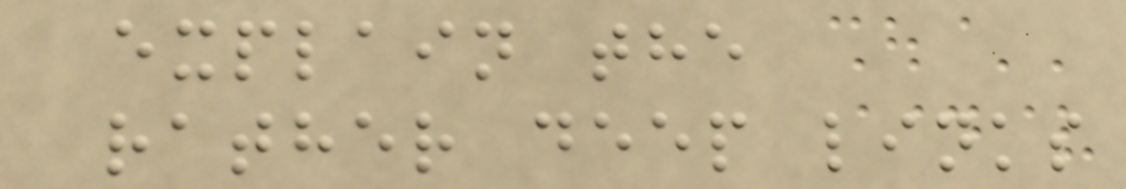explain the
rather deep links
